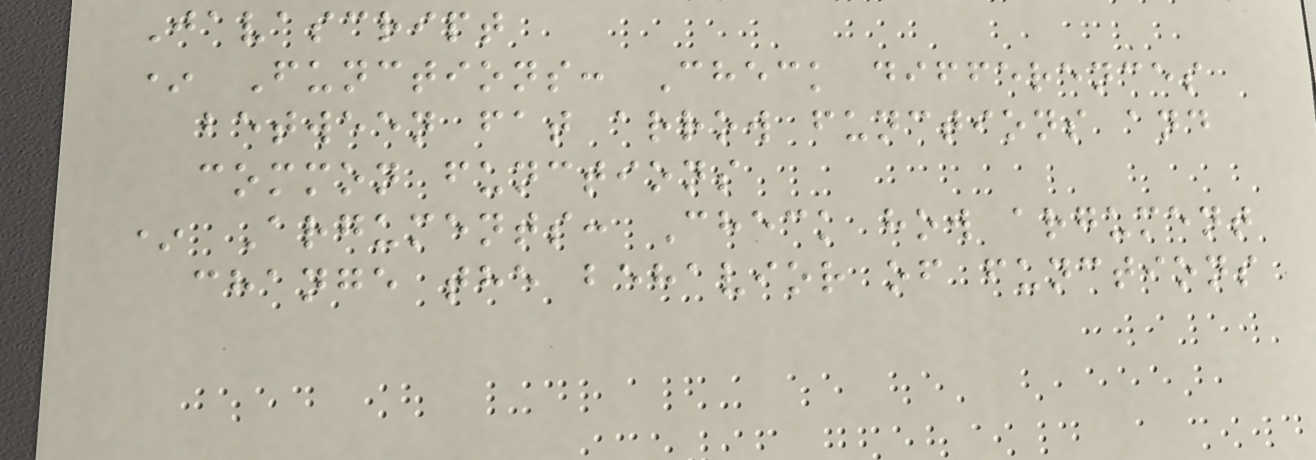Javascript
* Functions: Check differences
between fat arrow functions and
common functions
* Arguments: Check how argument
change the behavior of functions
